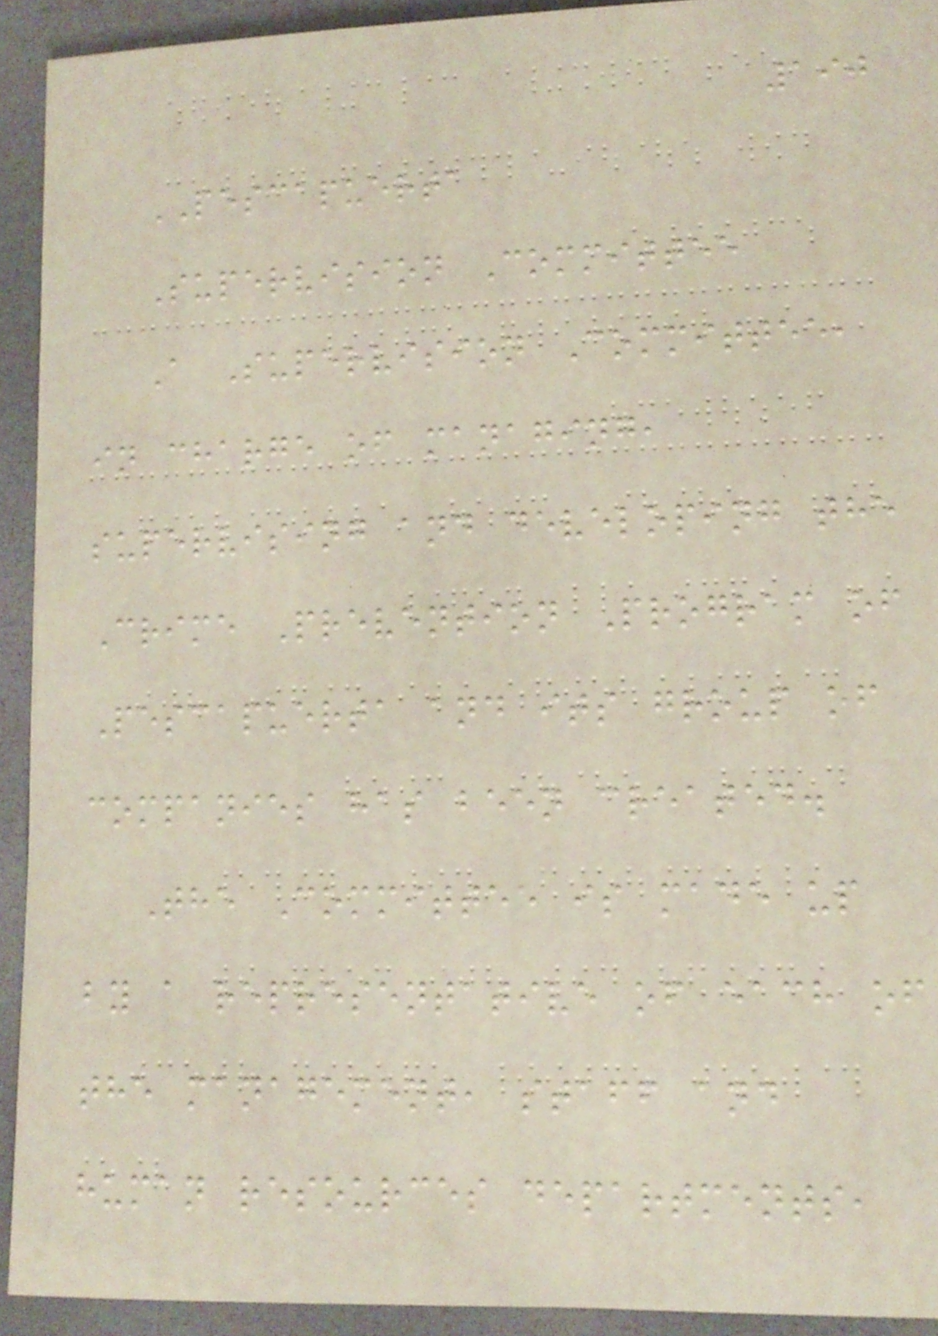190
PESCAPUERTA
Supervision Committee
A Supervision Committee,
in charge of managing,
supervising and developing the
Crime Prevention Program of
Pescapuerta and its group of
companies has been created.
The Committee is made up
by a representative of each of
the management, staff and
human resources departments,
